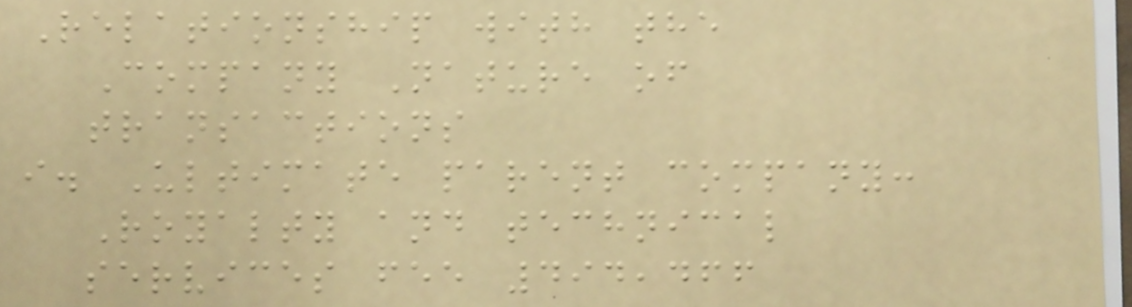Relationship with the
Company Nature of
transactions
i. Ultimate parent company:
Royalty and technical
services fee 494,466
